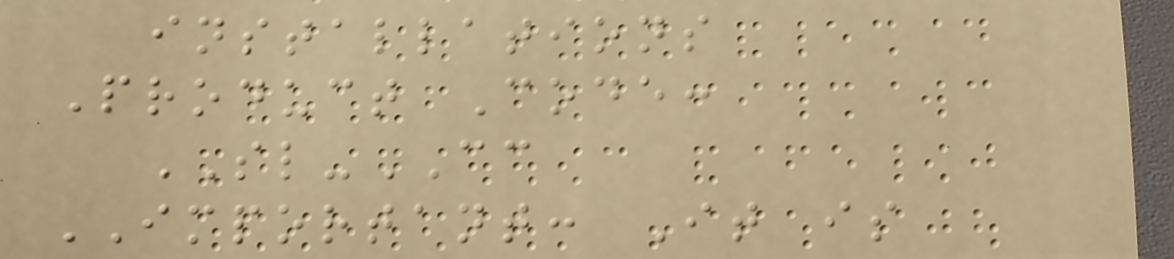installations
Product Code:
SL-CC
IMPORTANT: It is
